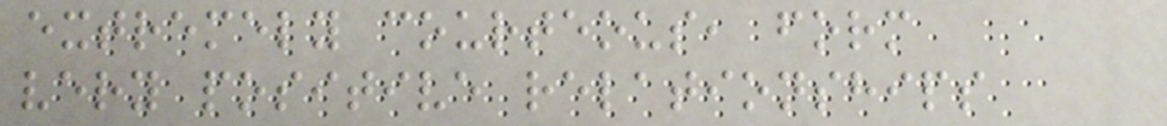extremely courteous, form
very positive relationships
